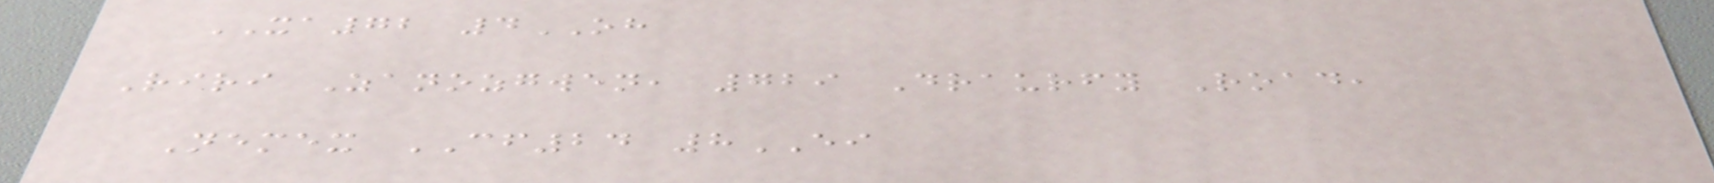XA72 4OH
Riri Zanozgwen, 729 Draurfy Road,
Nemex CF24 8EI
